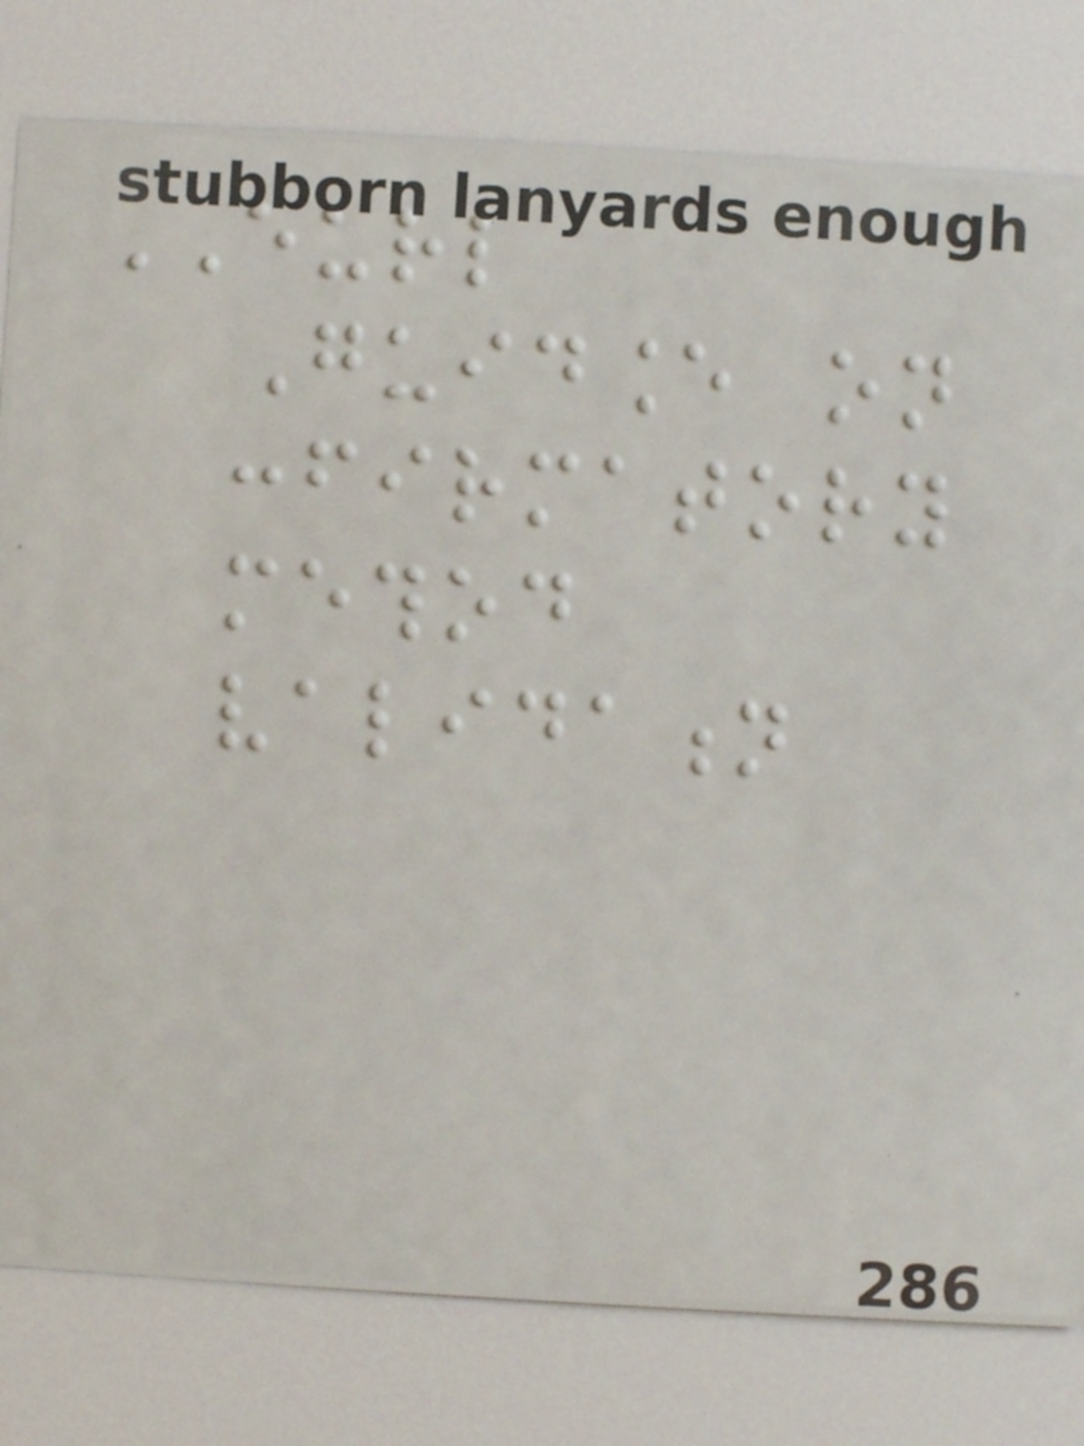EURL
Guidance on
confirmatory
method
validation
